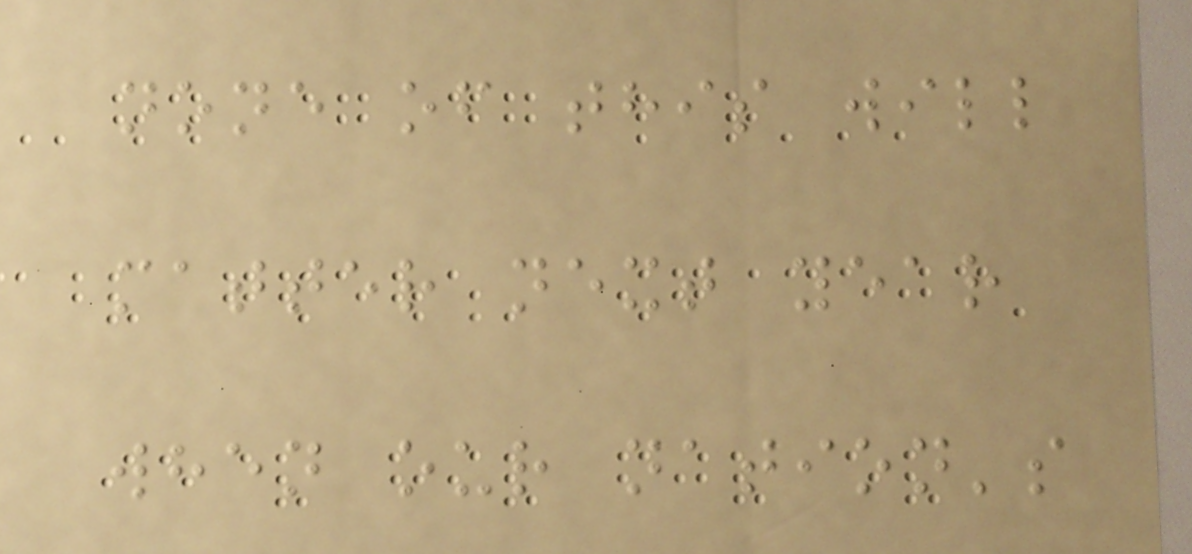none of this will
matter next year
when our nation's
